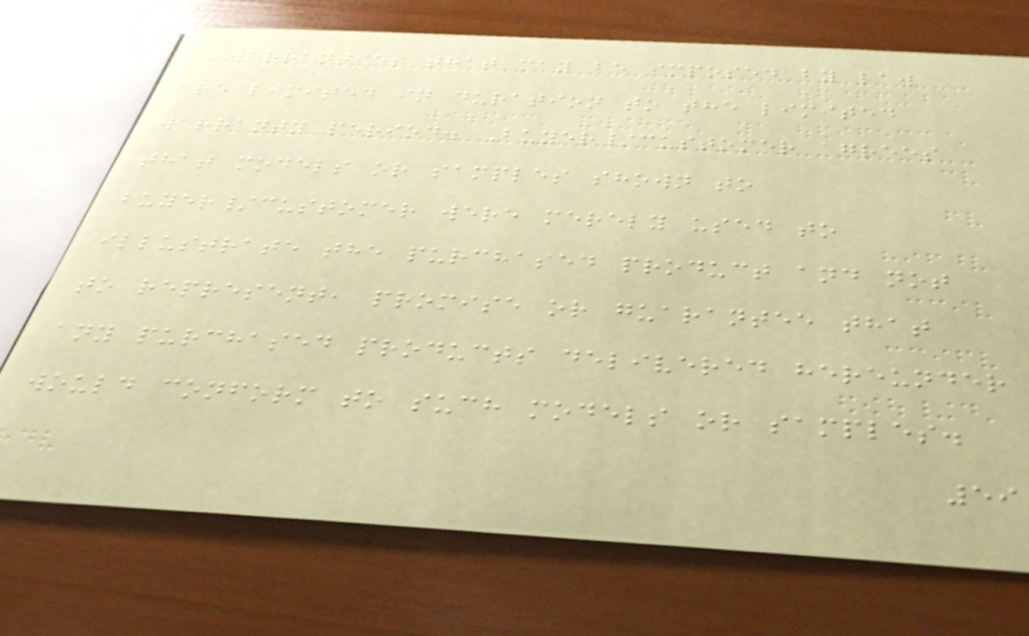warranties that may be imposed by law
are limited in duration to the limited
warranty period. Buyer/customer agrees
that models or samples shown to
buyer/customer were merely used to
illustrate the purchased product and not
to represent, promise or guarantee that
any purchased products delivered hereunder
would conform to such models or samples.
59
